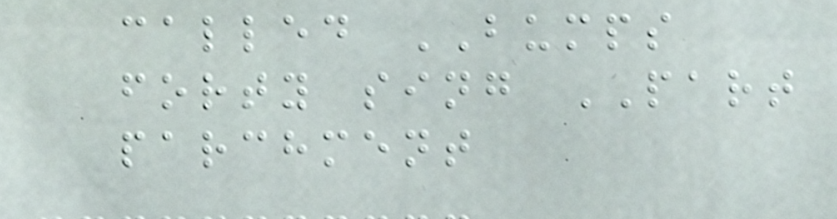called BUMPS
forty sing PART
parchment
